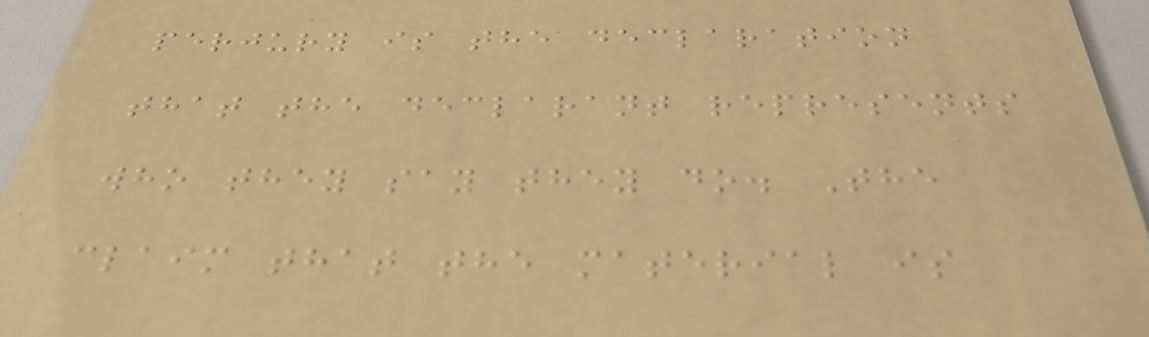perjury is the declaration
that the declarant represents
who they say they do. The
claim that the material is
